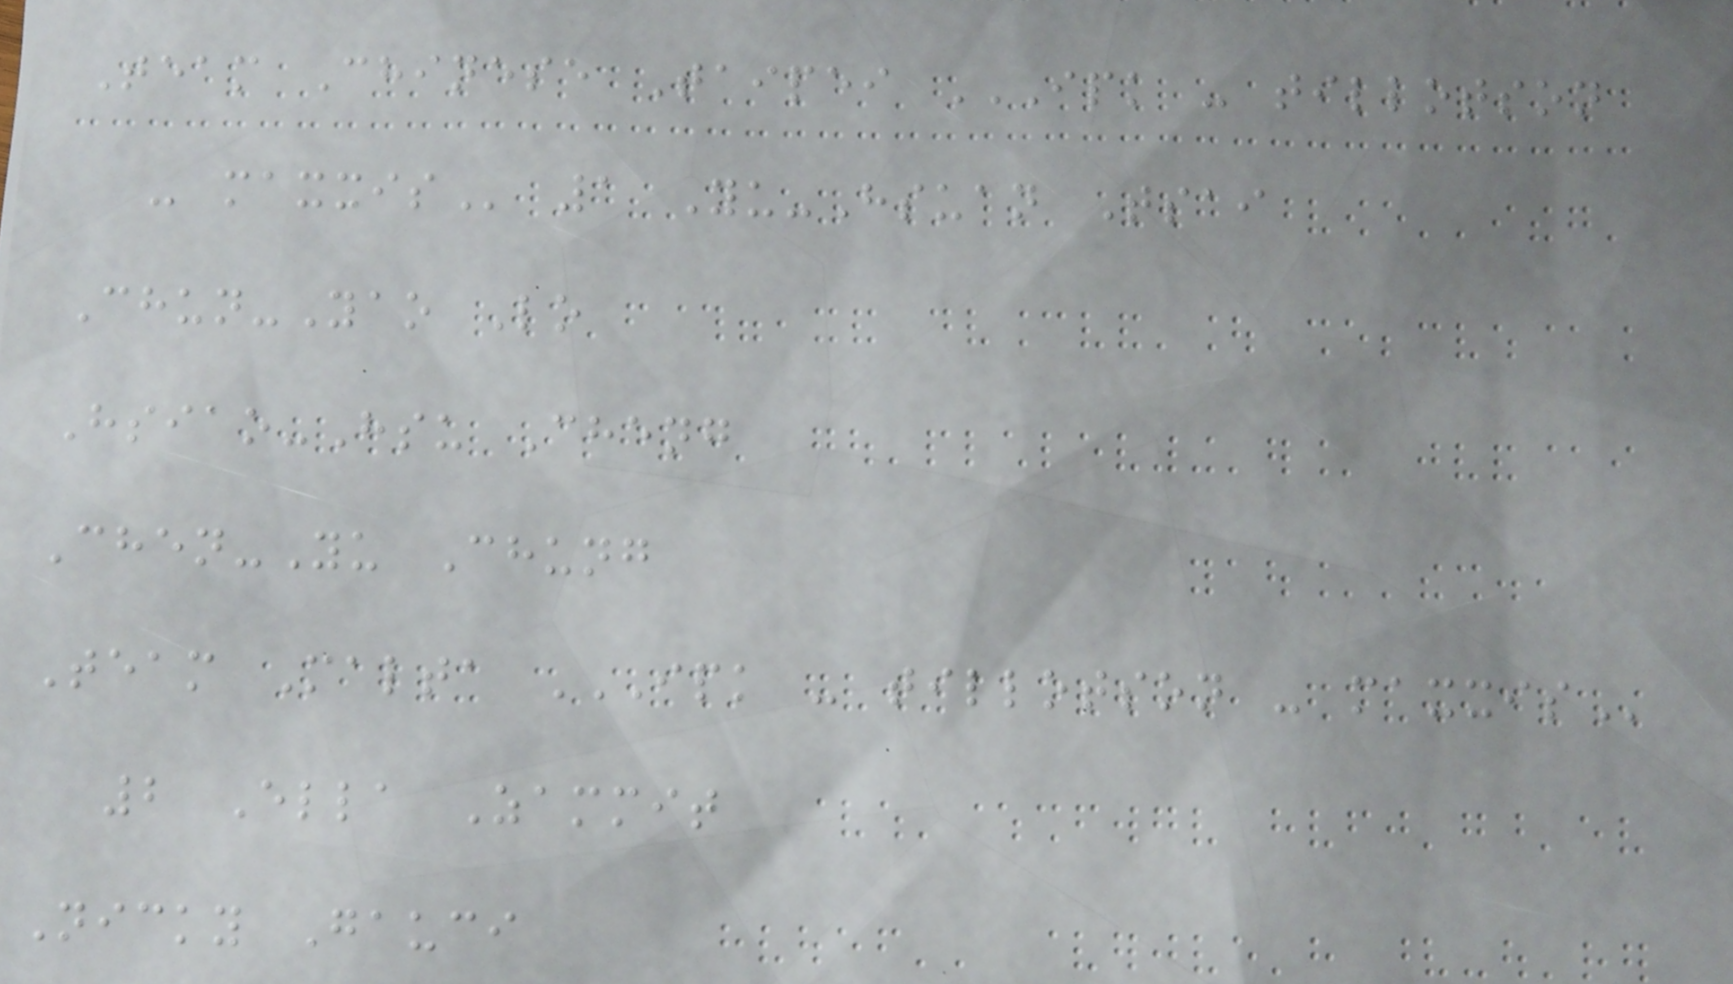Team Chinese Taipei IPK - TILLOTSON
- MAXXIS 1 Yu-Hsuan Tsai
Chun-Yao Lo
Hsiao-Hsu Cheng
Chen-Yu Chung
Team Malta IPK - TILLOTSON - MAXXIS
2 Ella Zammit
Nicky Gauci
